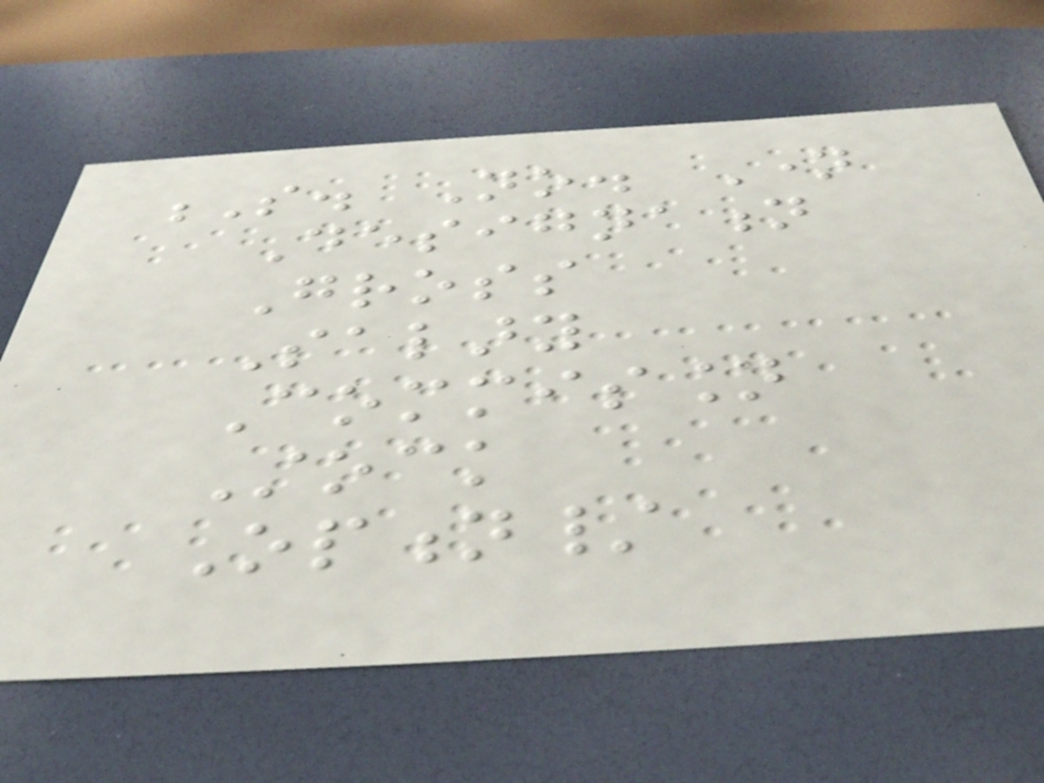S. No. Name
Designation
Gross
Salary
Commission
Stock
Option/
